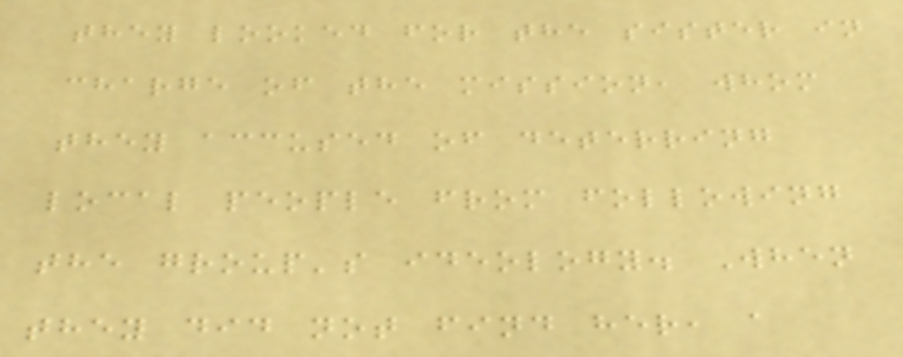they looked for the sister in
charge of the mission, whom
they accused of deterring
local people from following
the group's ideology. When
they did not find her, a
